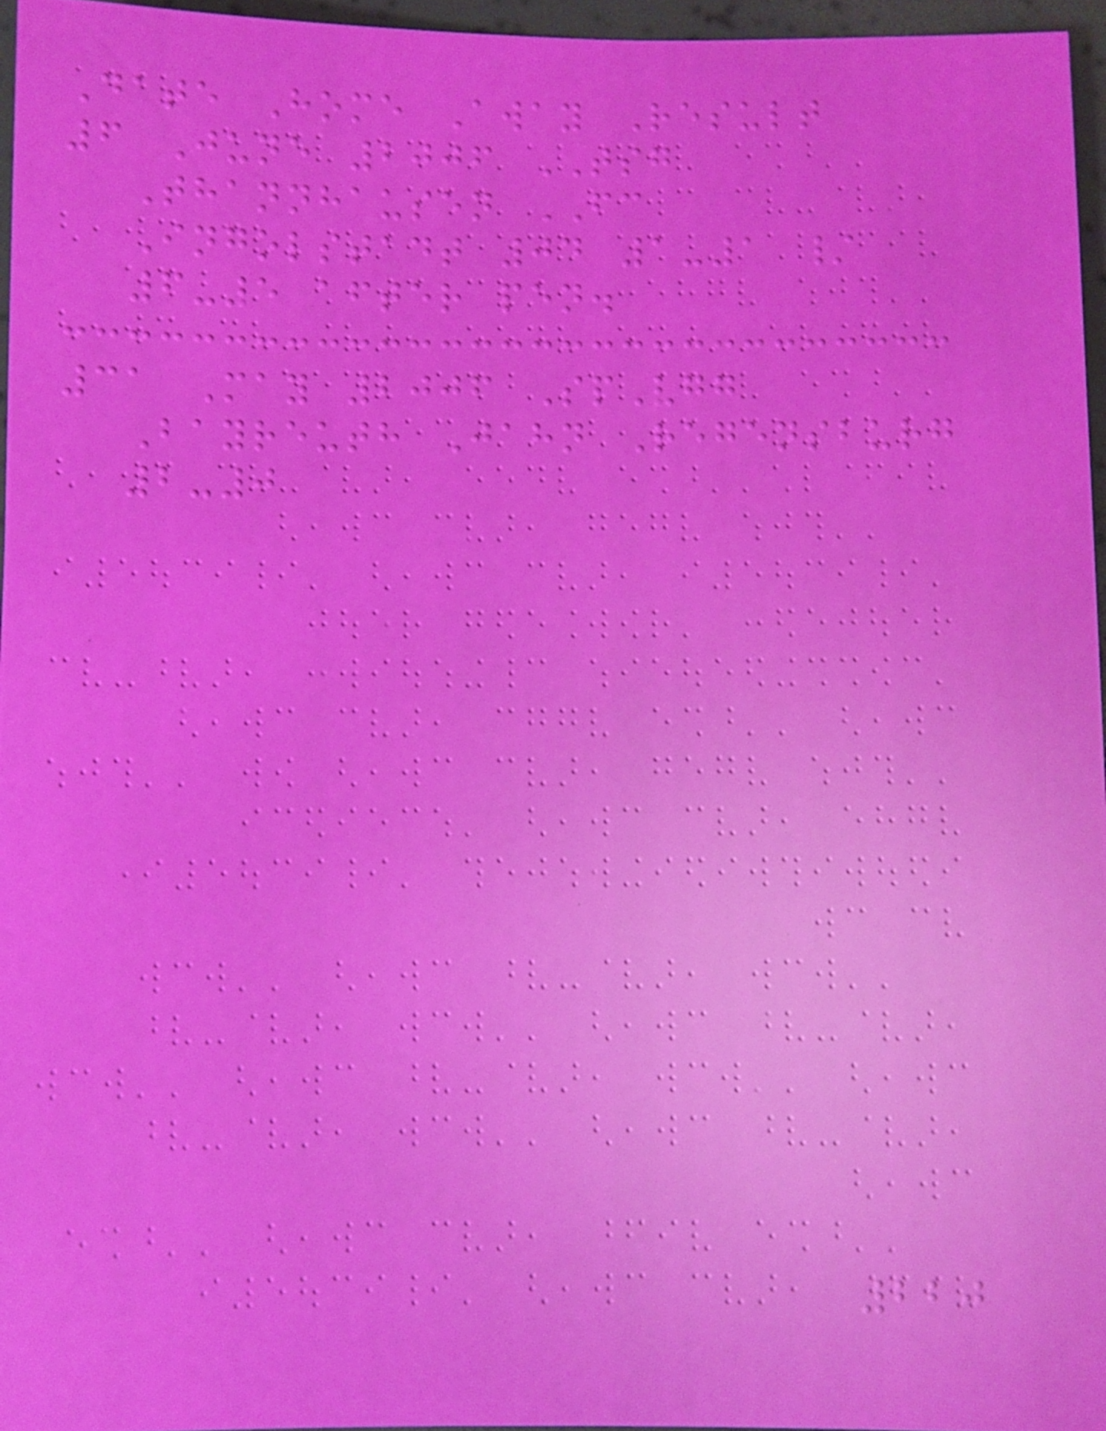Date Home Away Result
6 June 2006 TSG
Thannhausen FC
Ingolstadt 04 1-1 /
6-5 after pen.
31 May 2006 SpVgg
Bayreuth Jahn Regensburg
2-0
220
